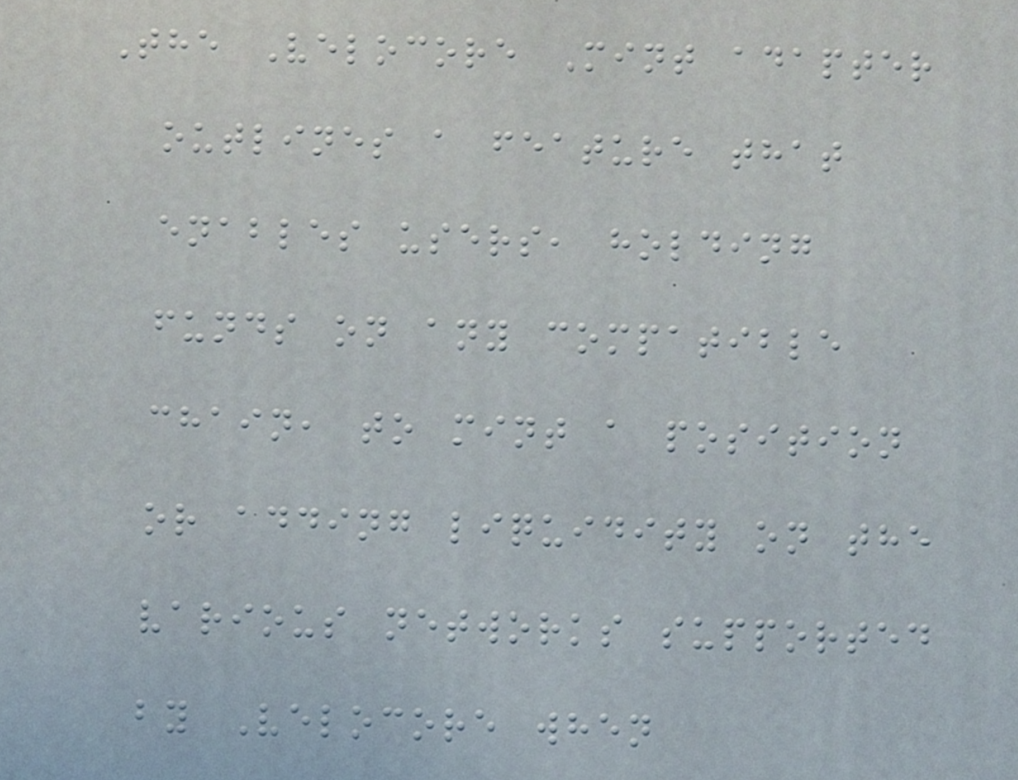The Velocore Mint adapter
outlines a feature that
enables users, holding
funds on any compatible
chain, to mint a position
or adding liquidity on the
various networks supported
by Velocore when
